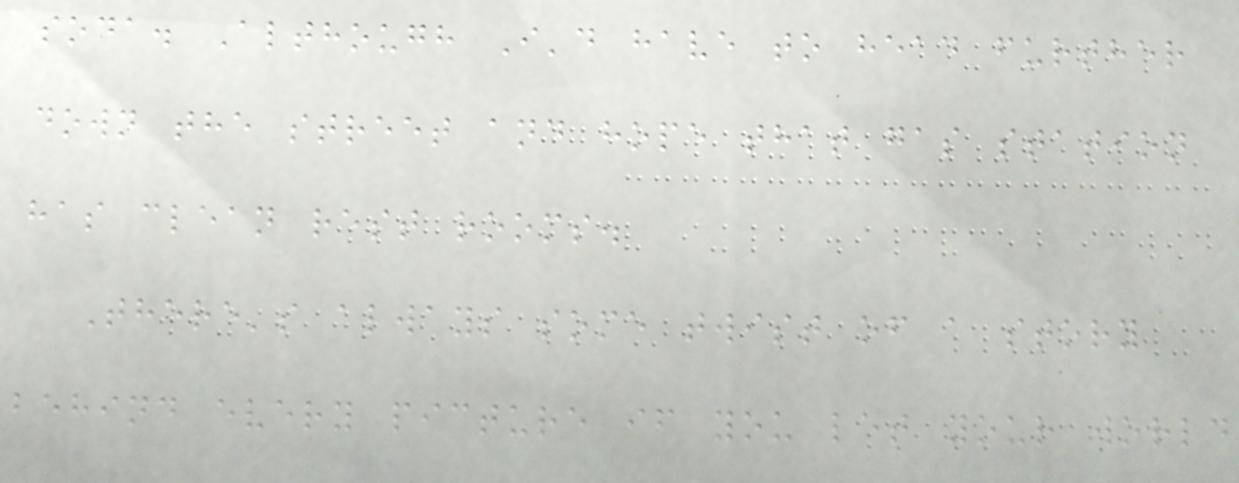soda. Although I'd have to head further
down the street and hope that gas station
has clean rest rooms.
There's always some twist of a story
behind every picture if you let your world
